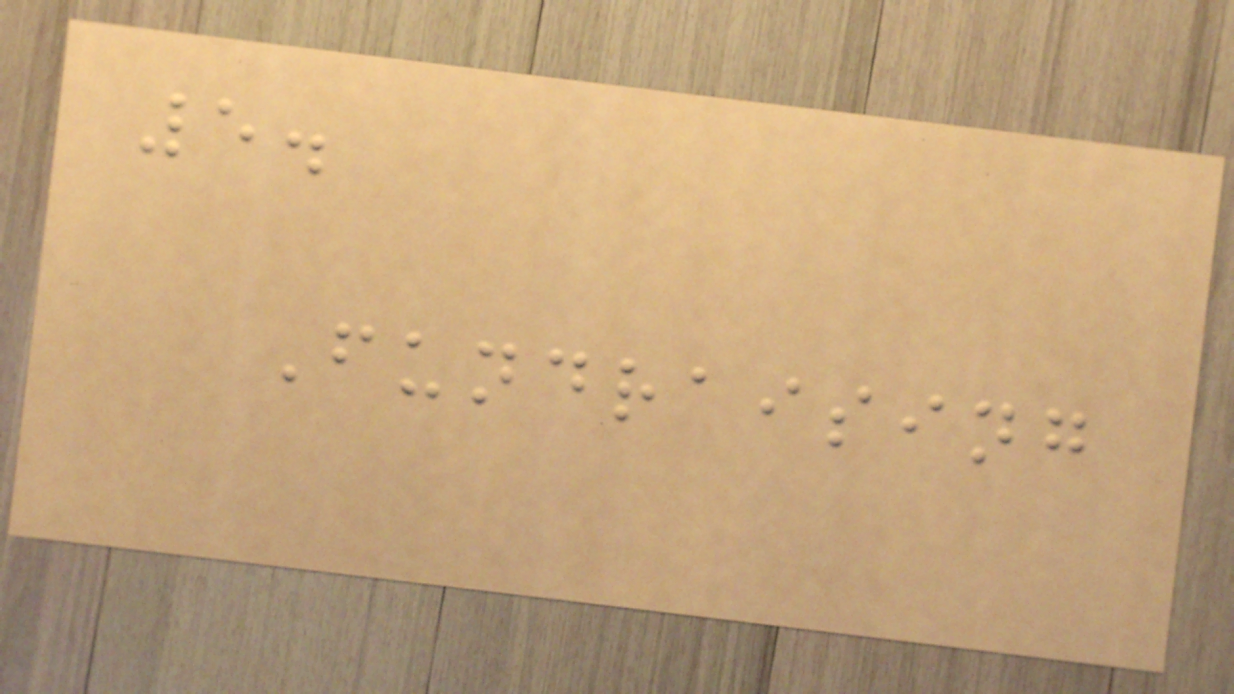5.
Fundraising
